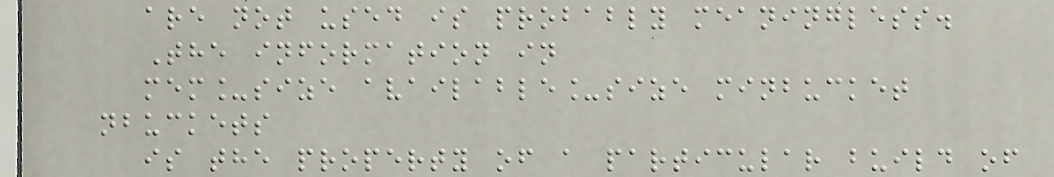are not used is probably meaningless.
The information in
mem_size available_size minbucket
nbuckets
is the property of a particular build of
